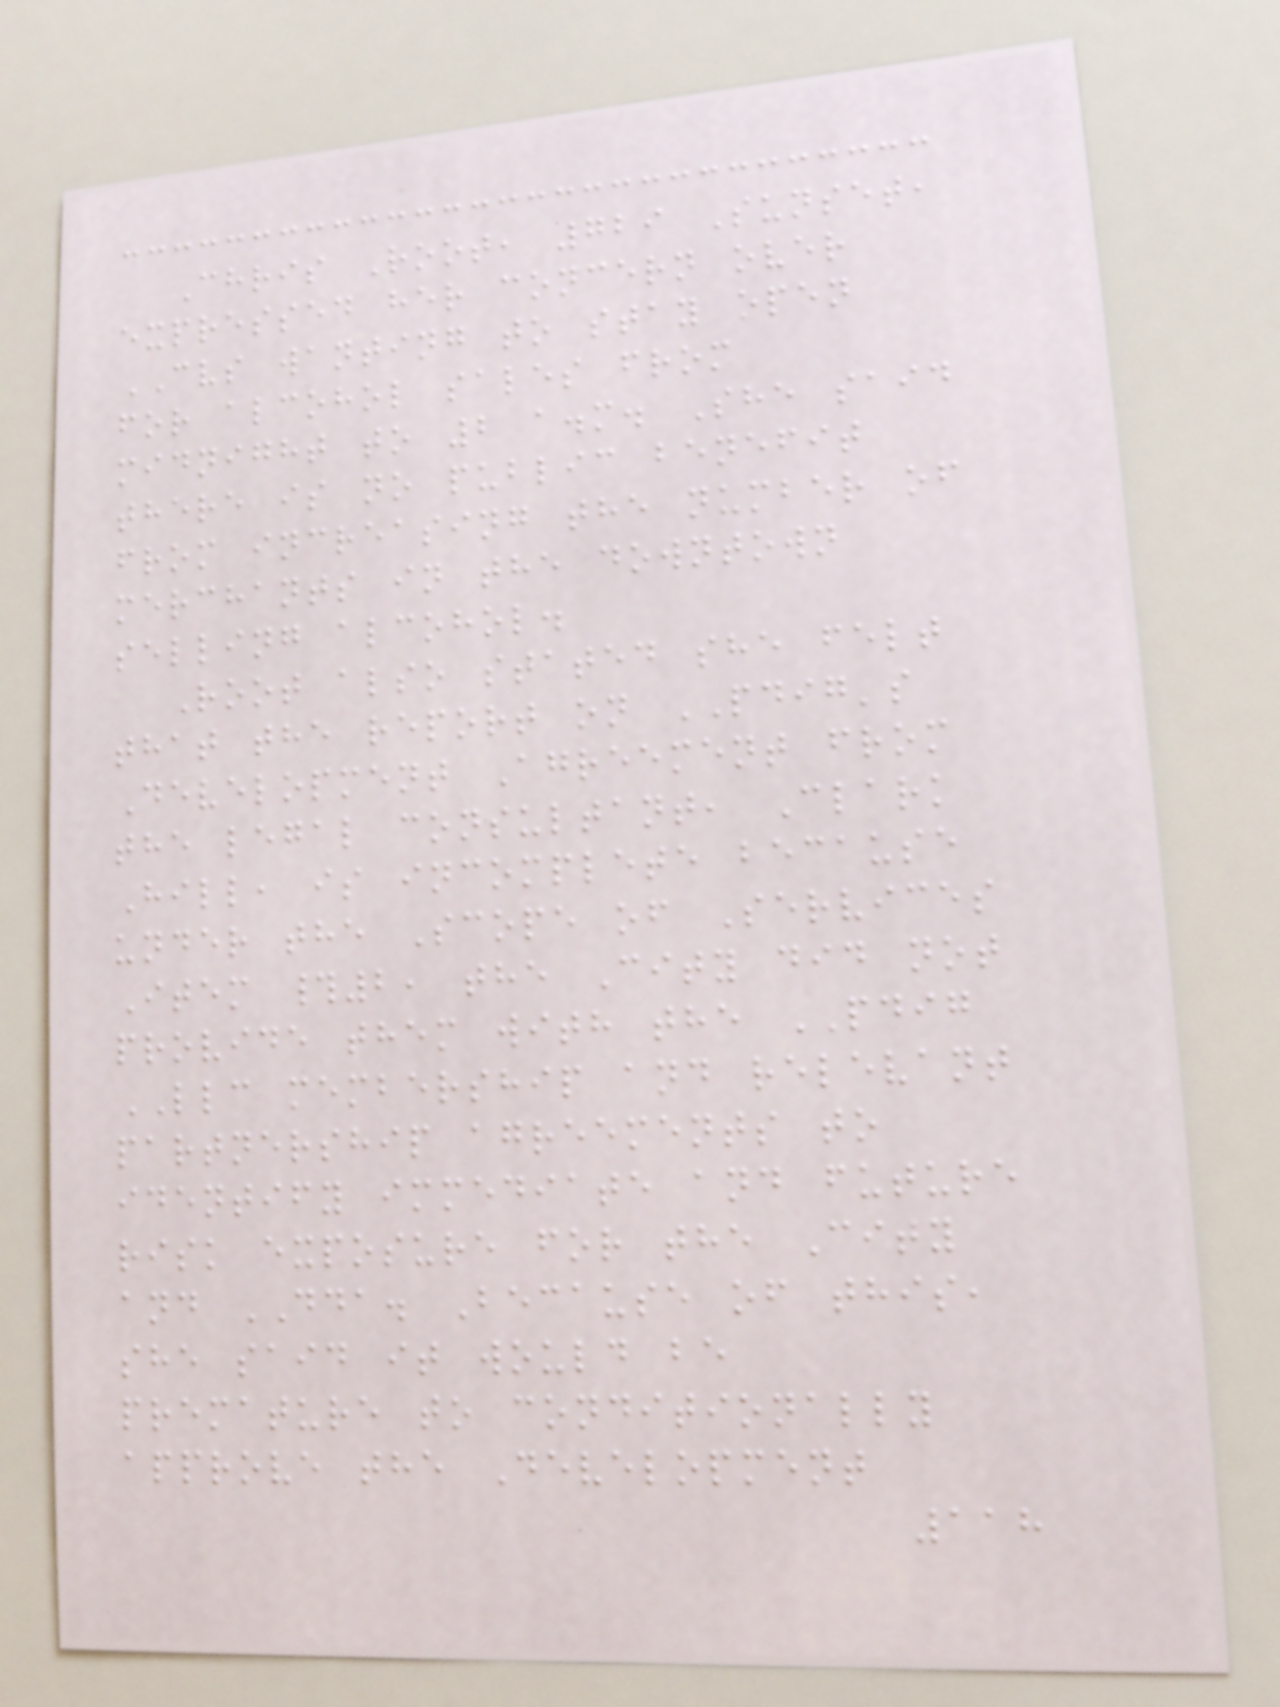Chris Root, 729 Sunset,
expressed her concern over
CVS wanting to stay open
for alcohol sales from
midnight to 2 a.m. She said
there is no public benefit
from increasing the number of
merchants in the downtown
selling alcohol.
Root also stated she felt
that the report on PDIG's
Development Agreement from
the legal consultant, Clark
Hill, is incomplete because
under the Scope of Services
Item #2, the City did not
provide them with the PDIG
LLC membership and relevant
partnership agreements to
identify immediate and future
risk exposure for the City
and DDA. Because of this,
she said it would be
premature to conditionally
approve the Development
118
